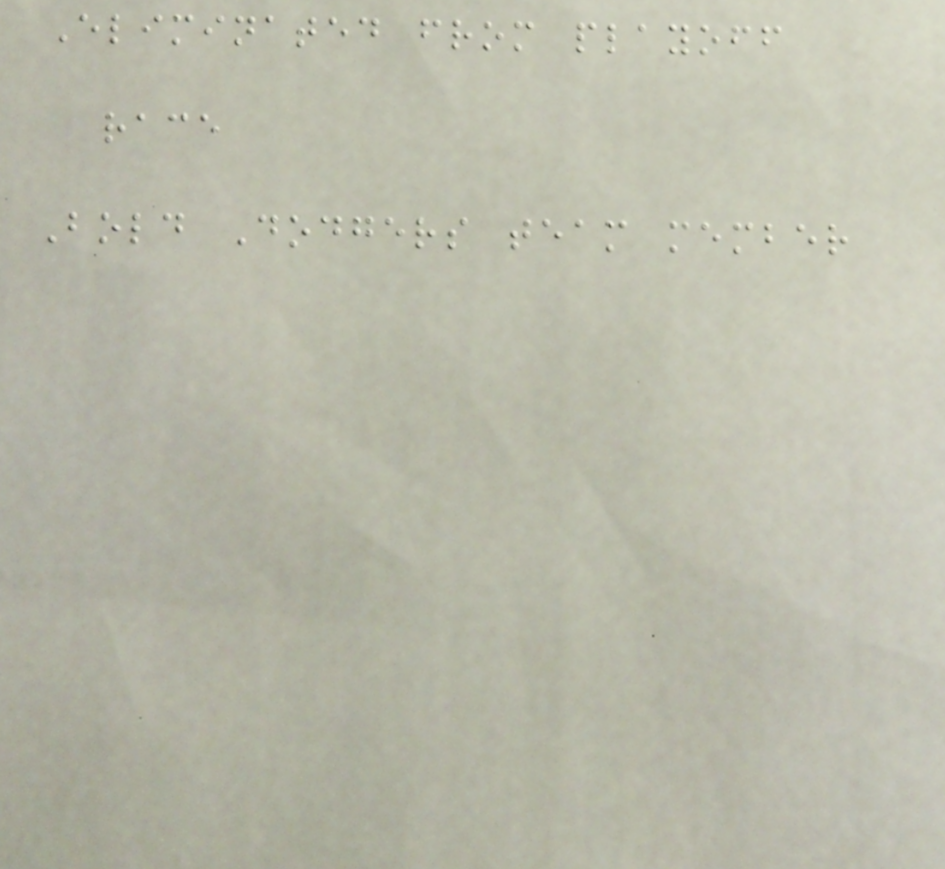Eliminated from playoff
race
Bold Dodgers team member
